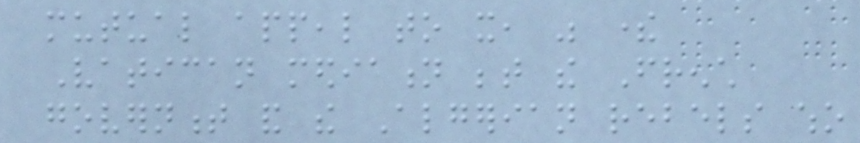mutual appeal to it, was there
Vatican mediation between the French
government and the Algerian rebels who
